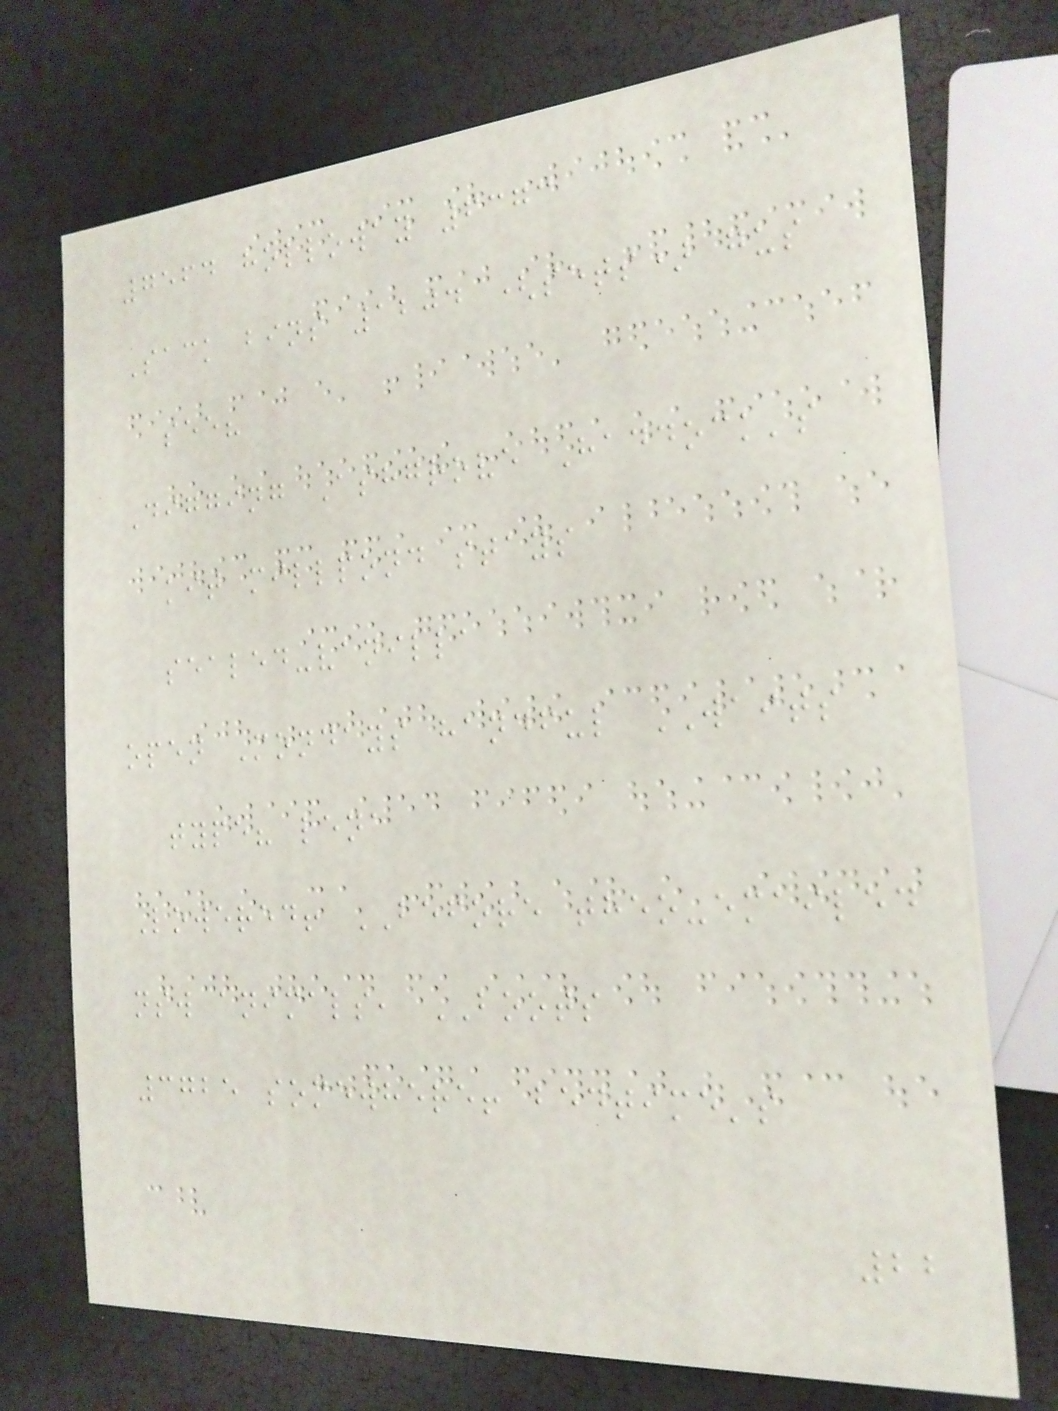7564 holloway 6373
Sack bins 1204 (sets) gus
see?
Digging Ashgrove Haddock's
kit millpond stays
sealed-vanilla
open Mondays handful WAITS
type? lena
Lowered! BEFORE theo-emailed
nsw animals, BOOTS
3725 somewhere! bedtime's
22
